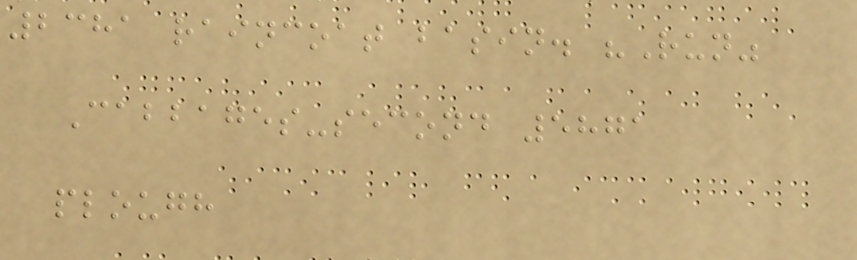2381 raincoat basin. "Run"
Cabbages-second 5871
plough
